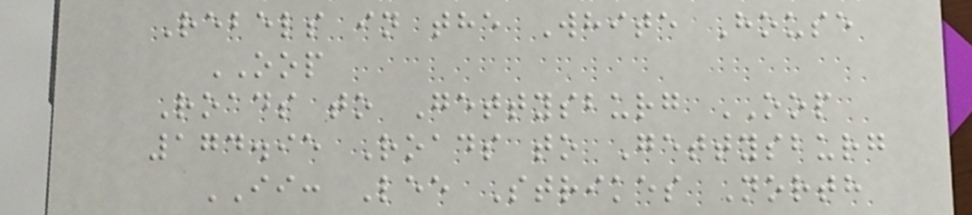Rebels in the White House
OOP
Roads to Gettysburg OOP
174.95 Roads to Gettysburg
II: Lee Strikes North
